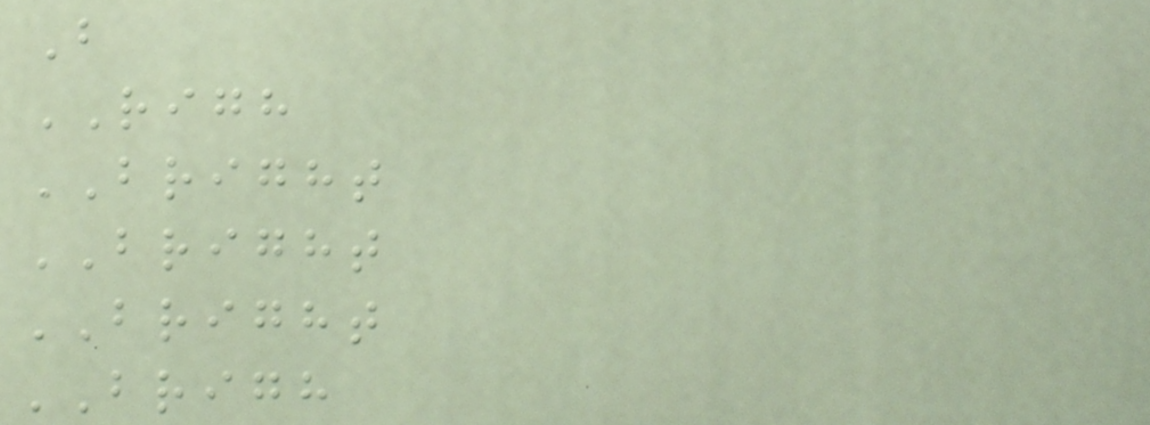B
RIGH
BRIGHT
BRIGHT
BRIGHT
BRIGH
